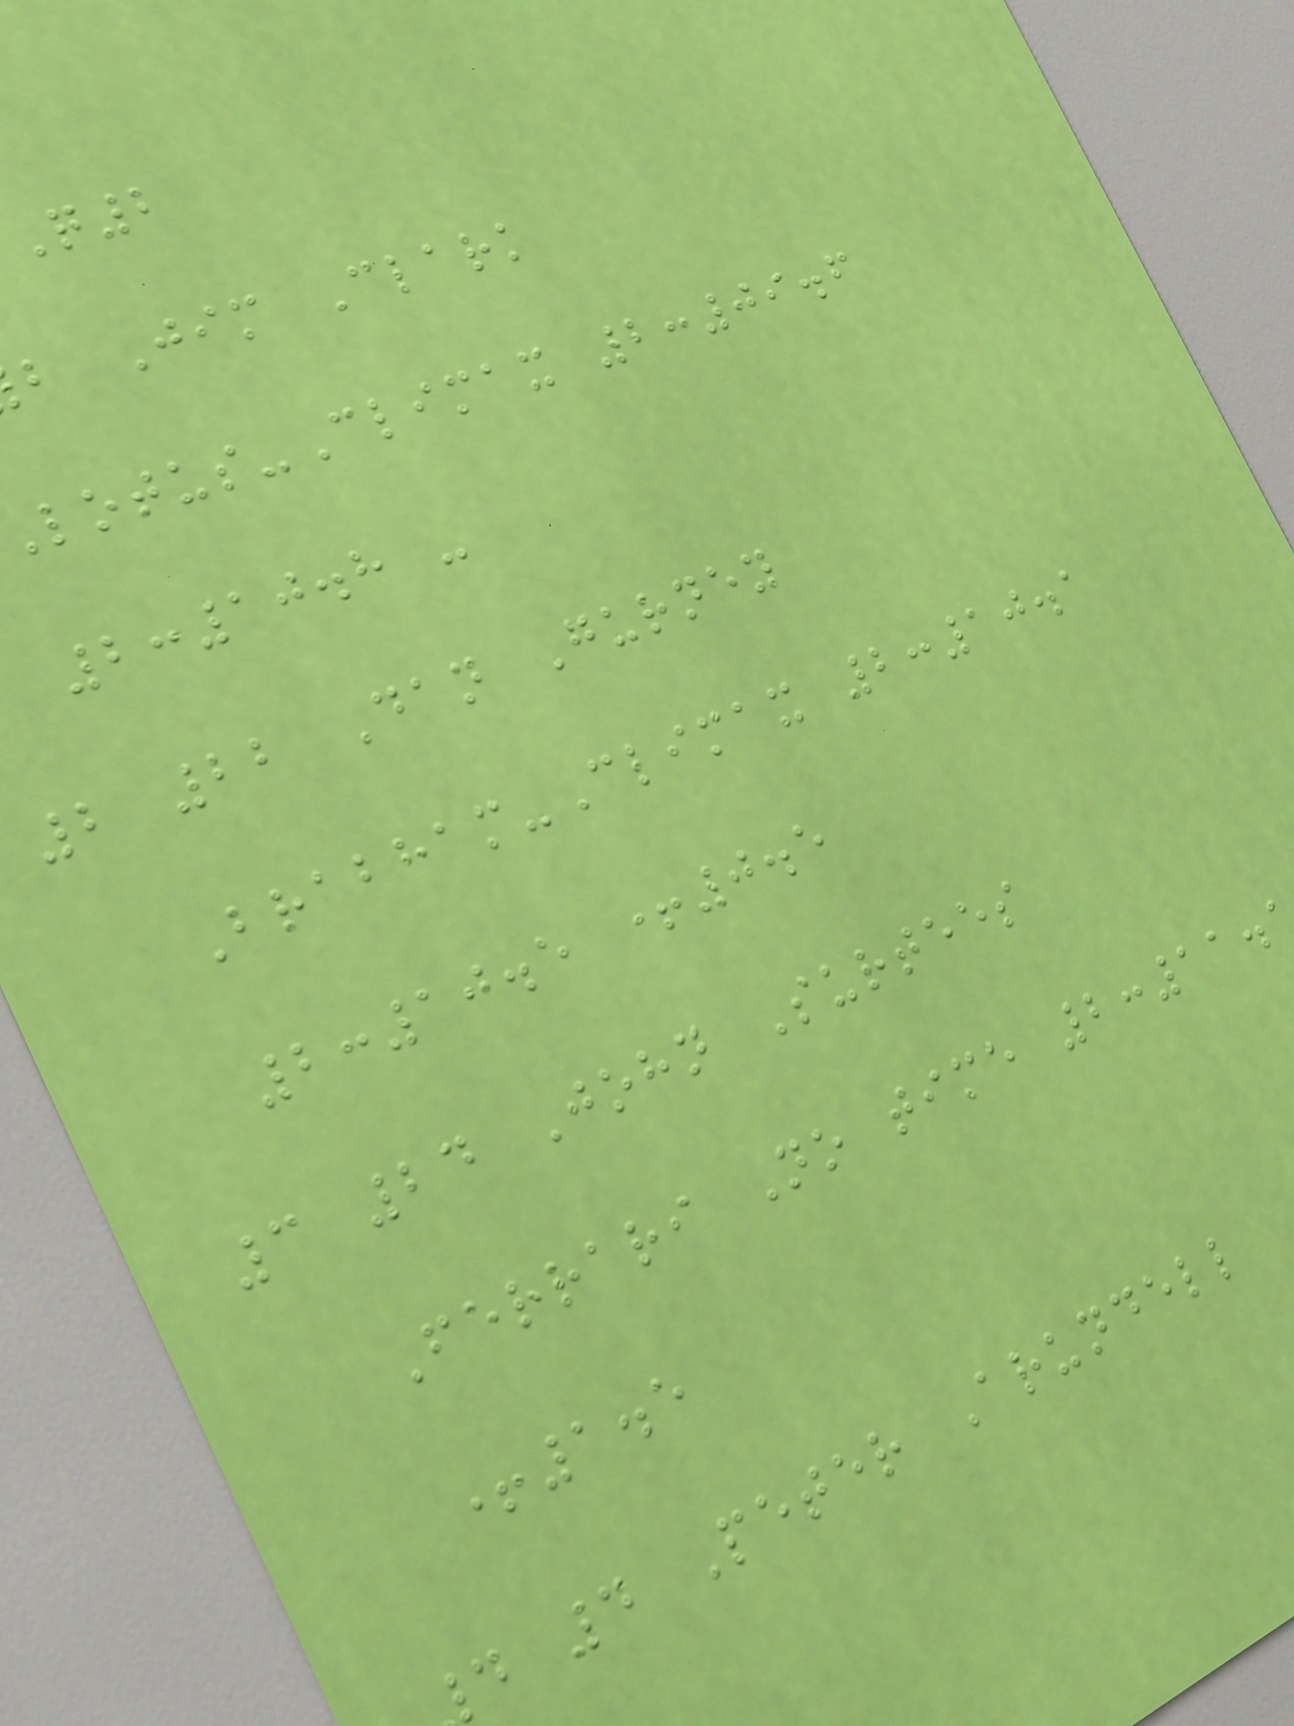Q2
b Jim Clark
otus-Climax 2:09.6
2:10.8 -
2 22 Dan Gurney
Brabham-Climax 2:10.1
2:10.5 +0.5
3 24 John Surtees
Ferrari No time 2:11.
+1.5
d 4 Peter Arundell
